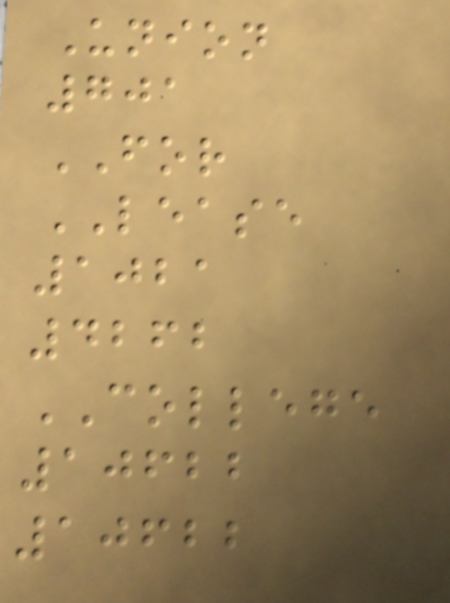Union
701
FOR
LEASE
1021
4262
COLLEGE
10622
10622
